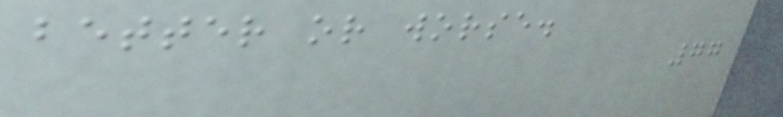better or worse.
77
